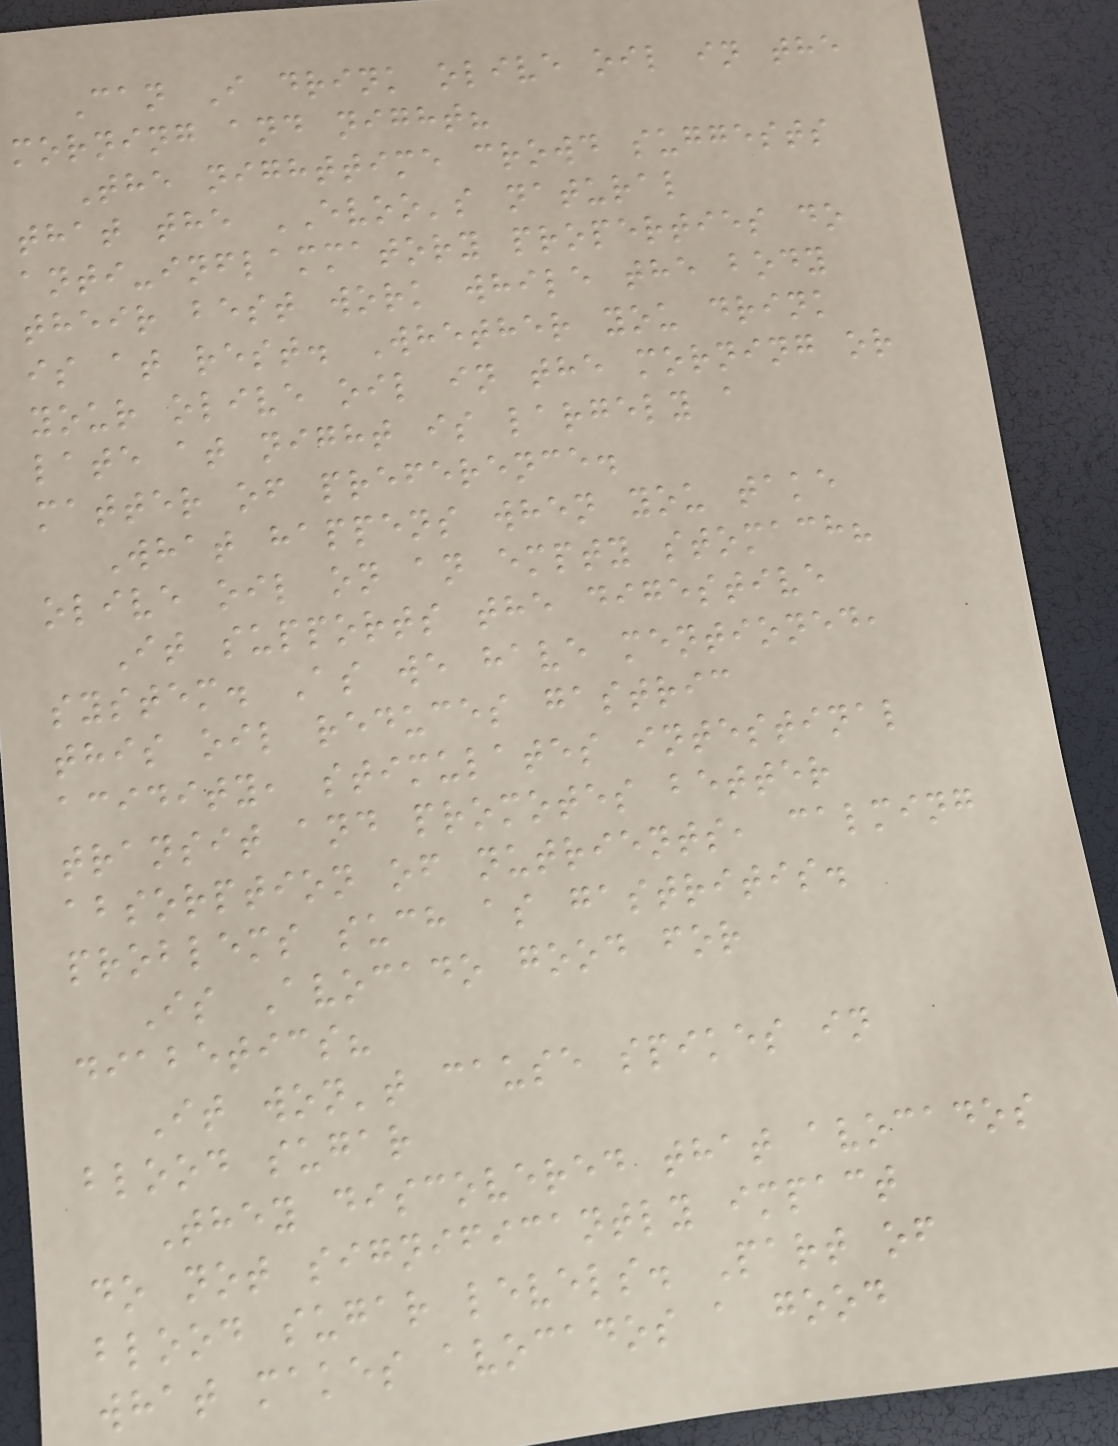Can I drink olive oil in the
morning and night?
The nighttime crowd suggests
that the EVOO's natural
anti-inflammatory properties do
their best work while the body
is at rest. Whether you drink
your olive oil in the morning or
late at night is largely a
matter of preference.
What happens when you take
olive oil on an empty stomach?
It supports the digestive
system. As we have mentioned,
this oil reduces gastric
acidity, stimulates intestinal
transit and promotes better
absorption of nutrients, calming
problems such as gastritis.
Is Avocado good for
diabetics?
It won't cause spikes in
blood sugar
They discovered that avocados
do not significantly impact
blood sugar levels. Part of
what makes avocados a good
